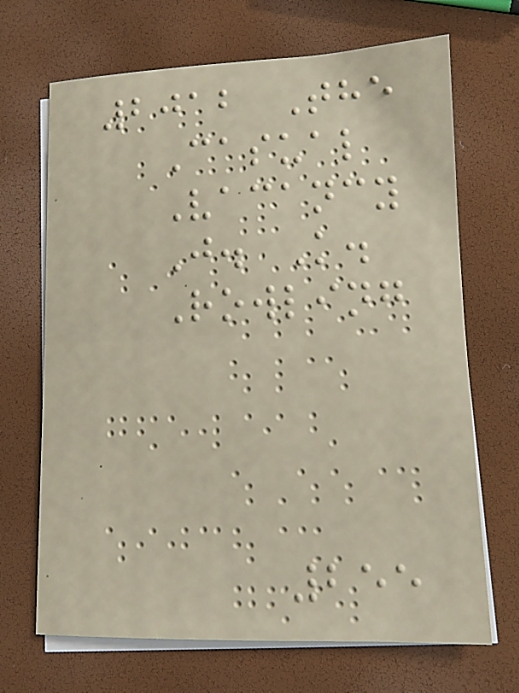2012 The
Casual
Vacancy
J. K.
Rowling
255
